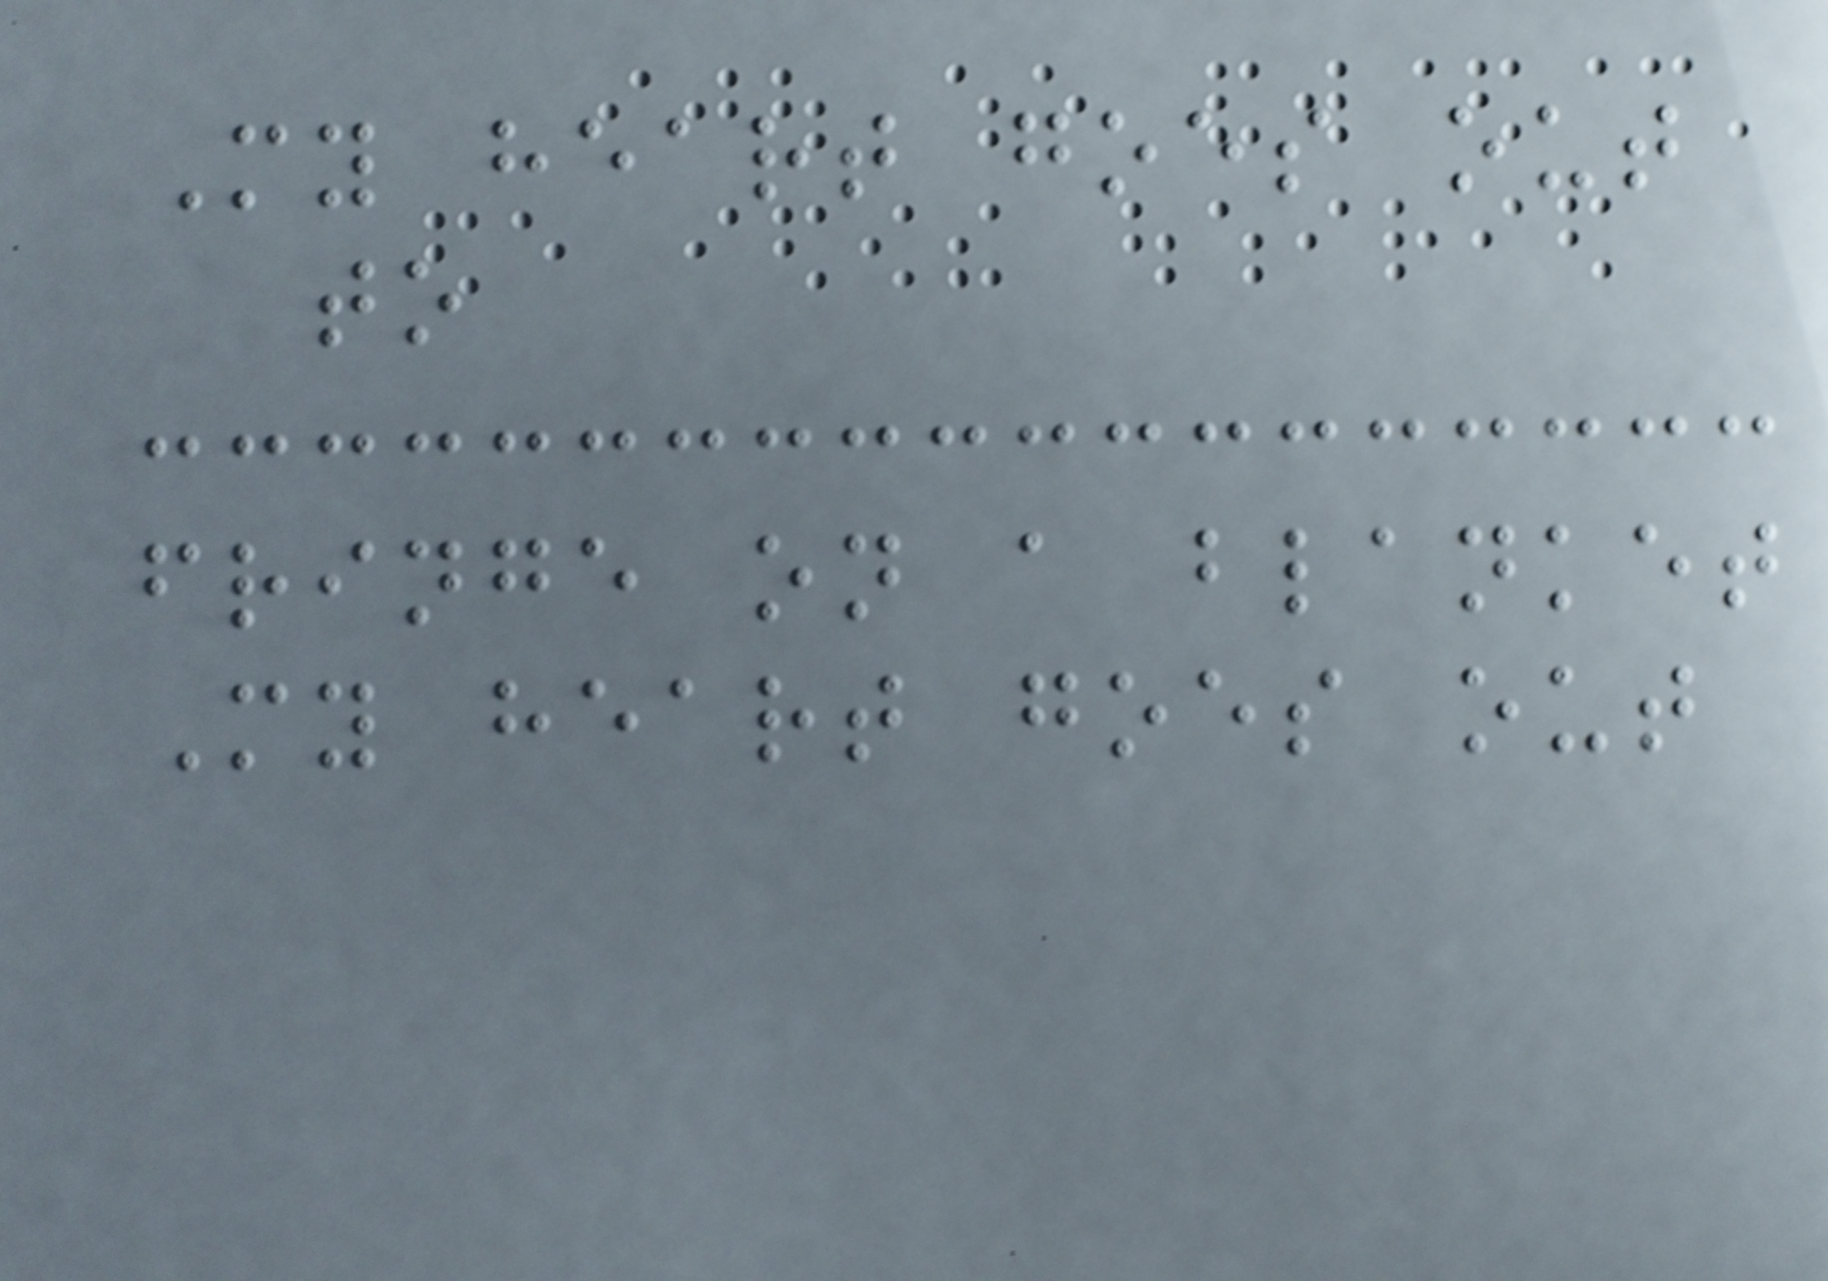My heart goes out
to
fringe on a blanket
My heart goes out
